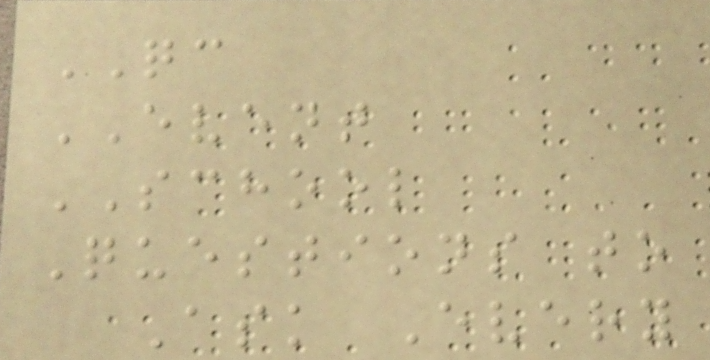QC
EVENT
SCHOOL
Questions to
Ask Every
